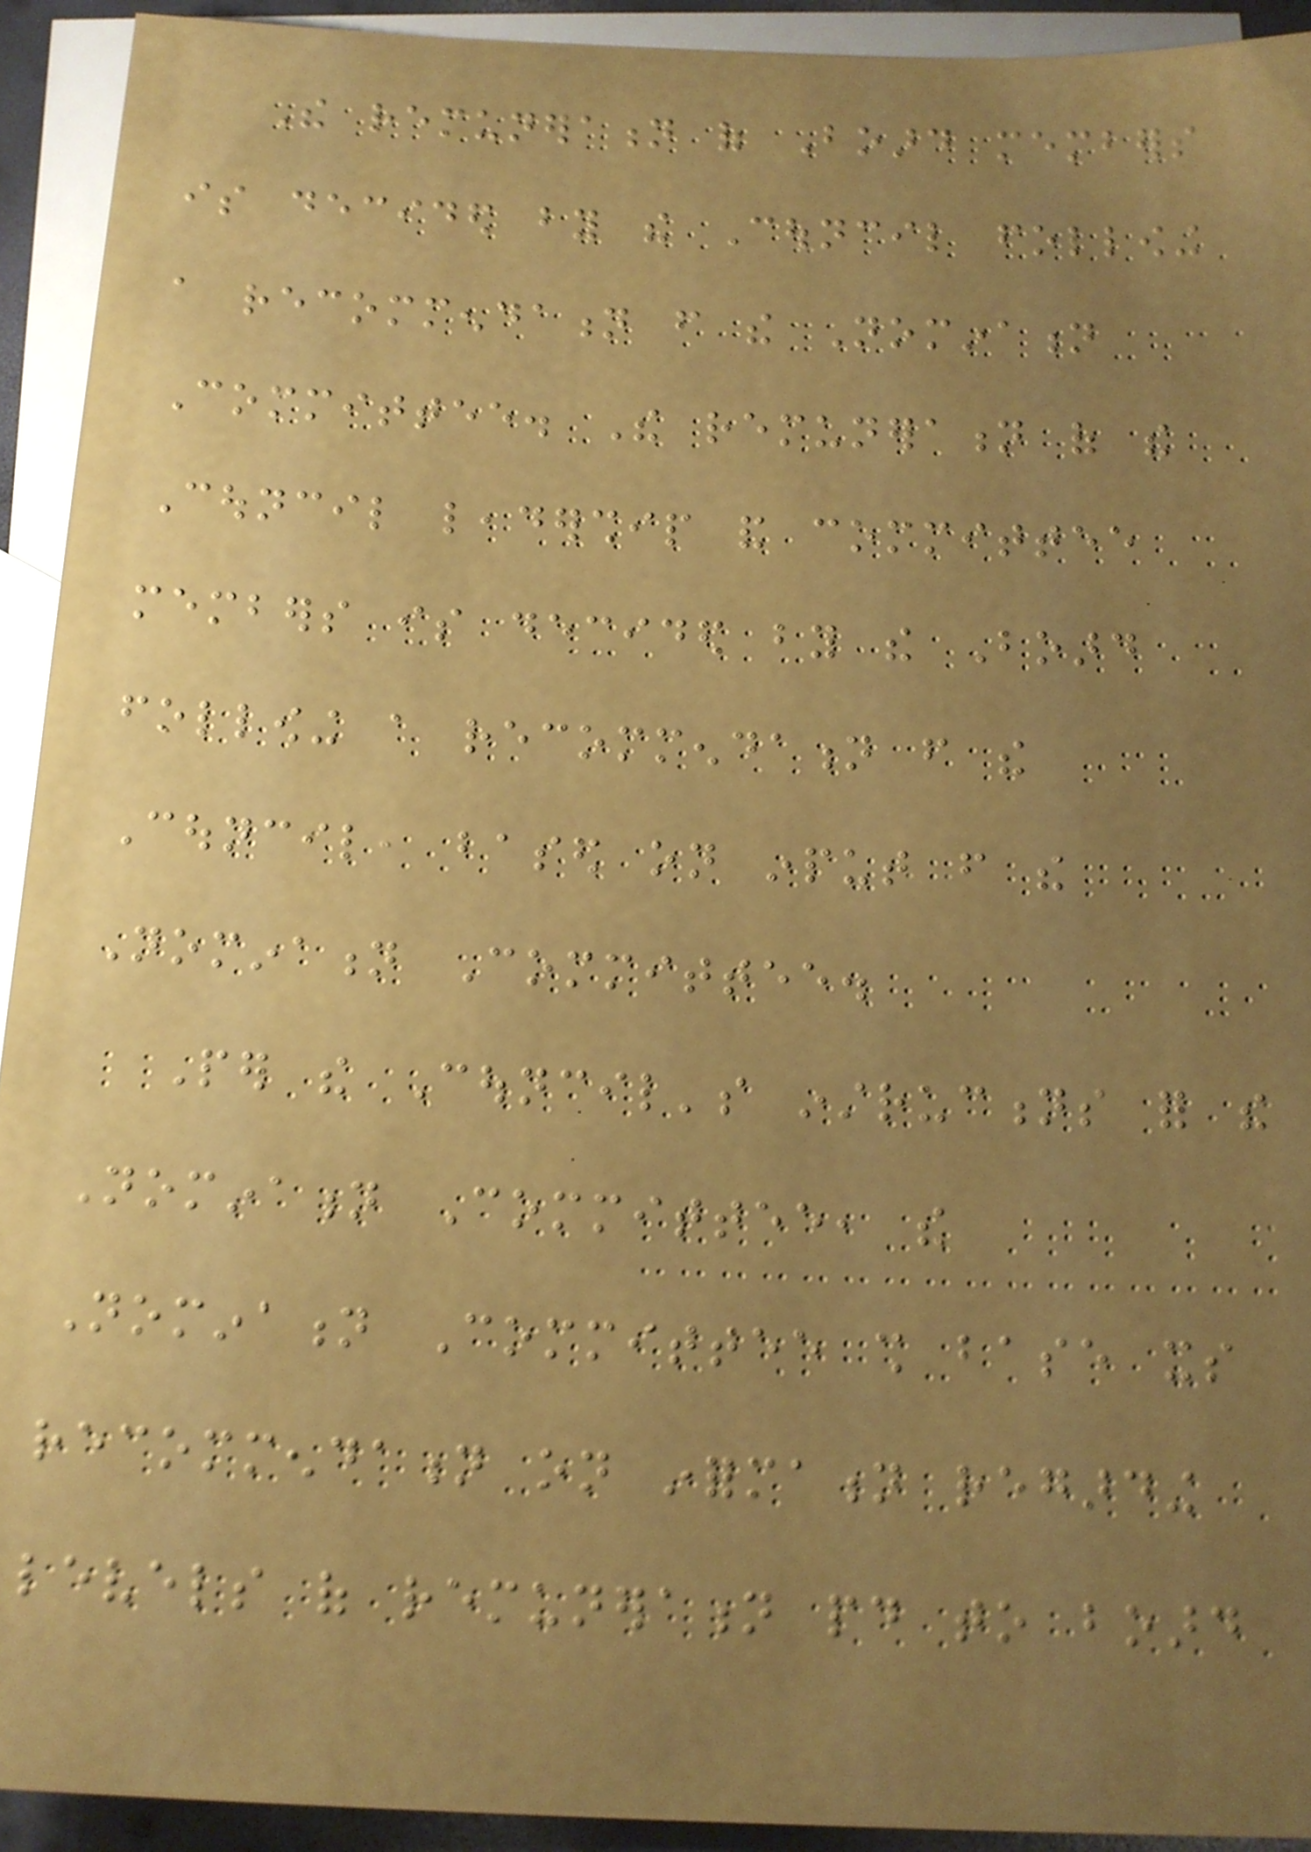The remuneration of Board members
is decided by the Council following
a recommendation from the Nomination
Committee. The remuneration of the
Council leadership and committee
members is decided by the Board
following a recommendation from the
Council, based on input from the
Nomination Committee.
Per the Council's instructions for the
Nomination Committee, the
Nomination Committee shall base its
recommendation on information regarding
levels of remuneration paid to board
